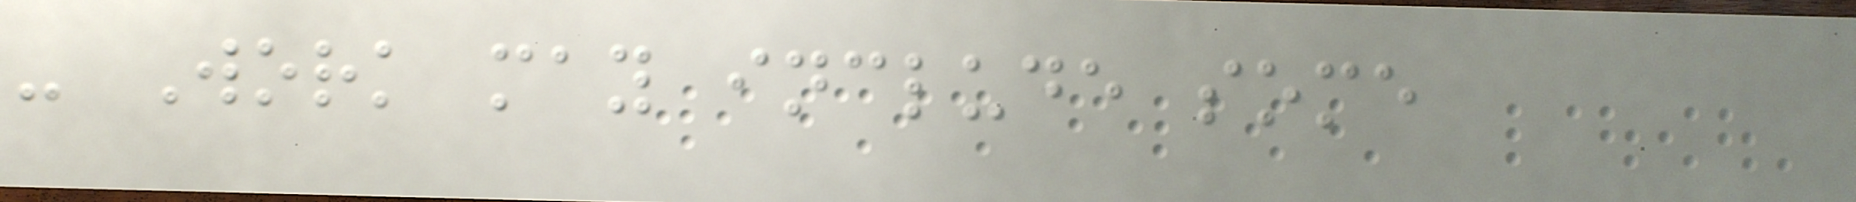- Work may include some
